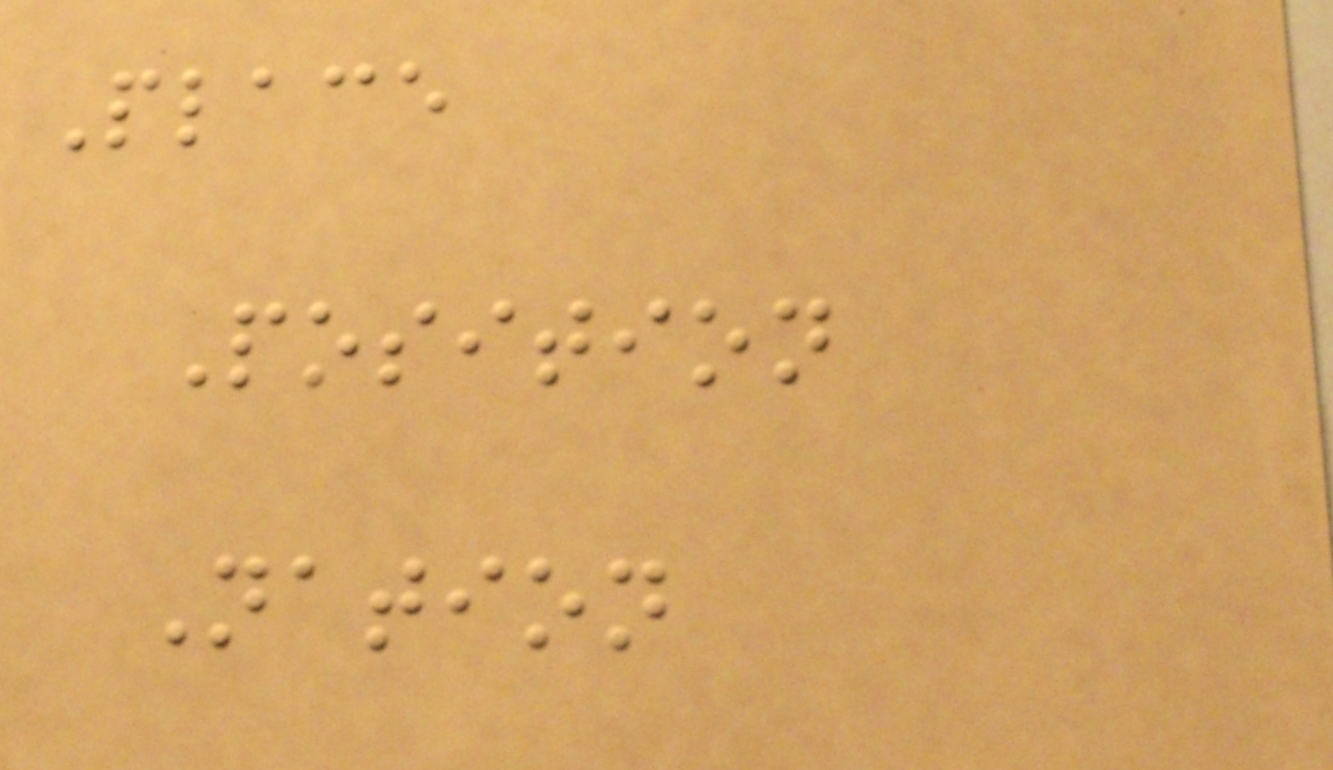Place
Position
Nation
